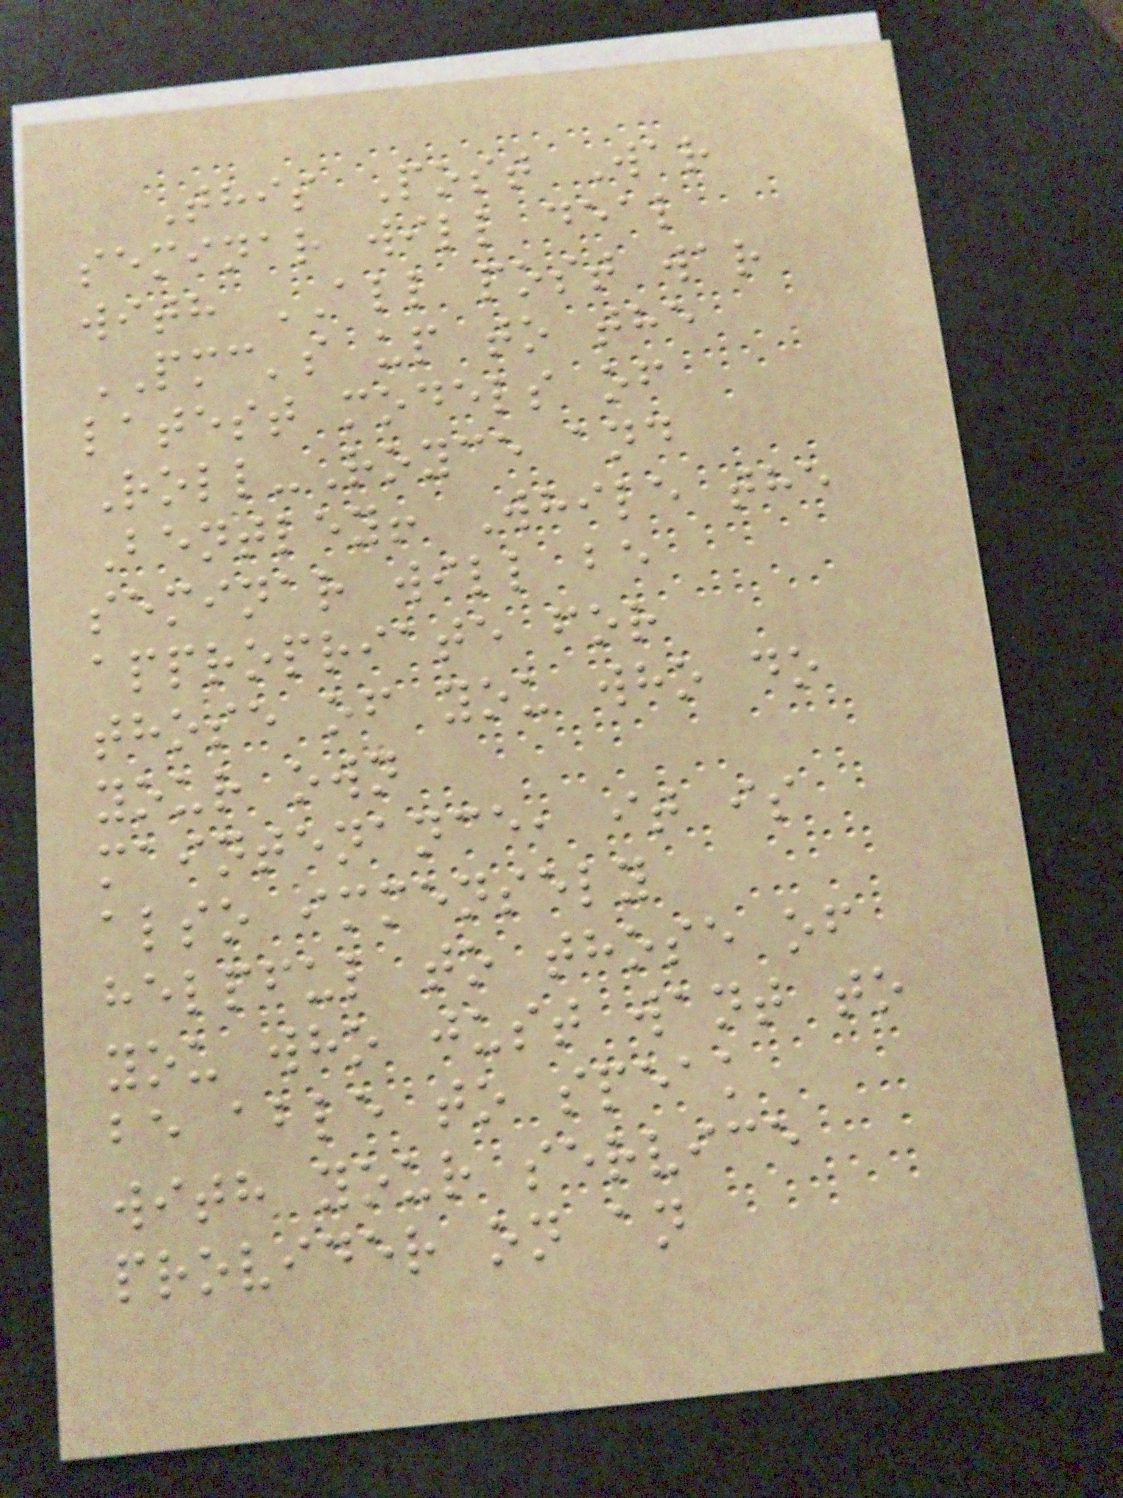This Post War
seminar will deal
with ALL post war
PMC's up to the
latest models of
Roll-Royce and
Bentley! While the
seminar will be
appropriate for
those of you who do
your own
maintenance, it is
also immensely
helpful to those of
you who just want to
be able to speak
with your service
provider on an
